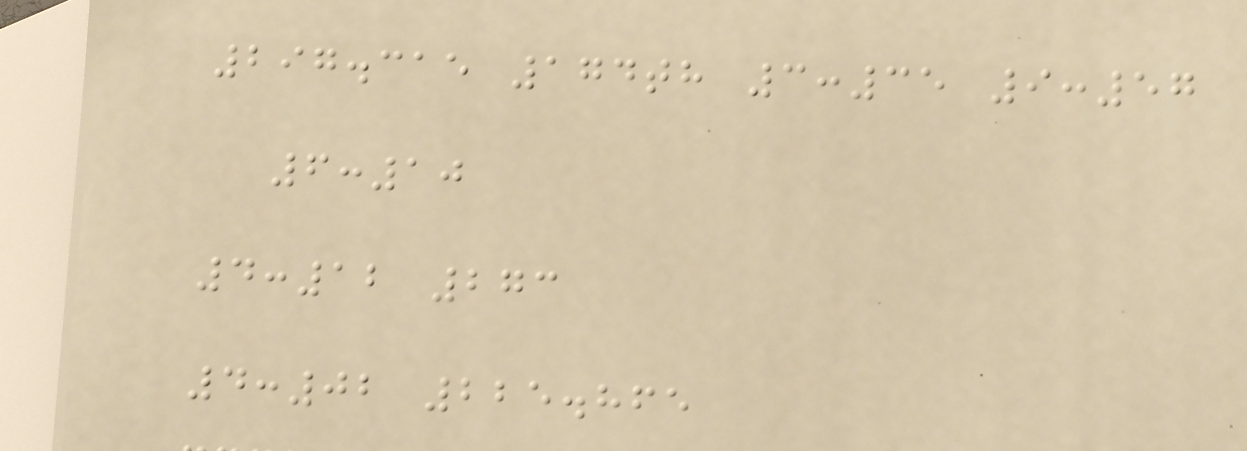297.315 174th 3:35 9:57
6:10
4:12 273
4:02 225.865
